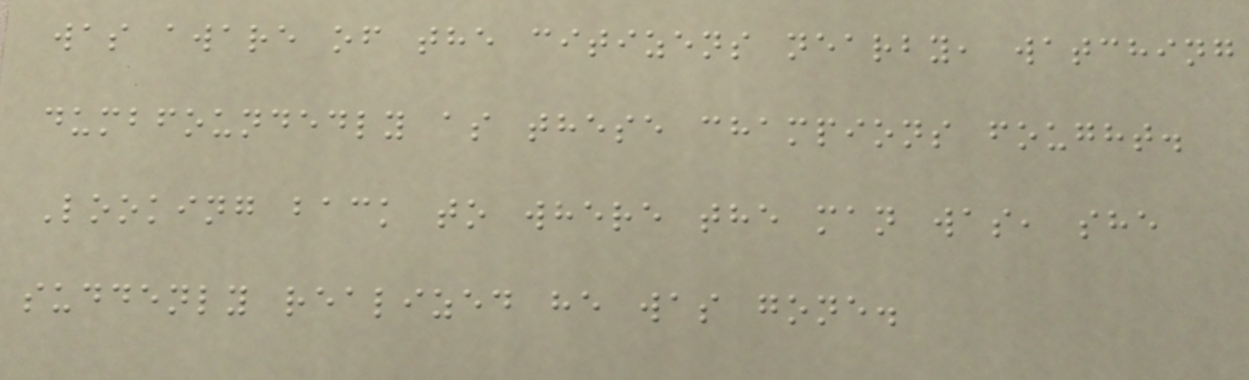was aware of the citizens nearby, watching
dumbfoundedly as these champions fought.
Looking back to where the man was, she
suddenly realized he was gone.
